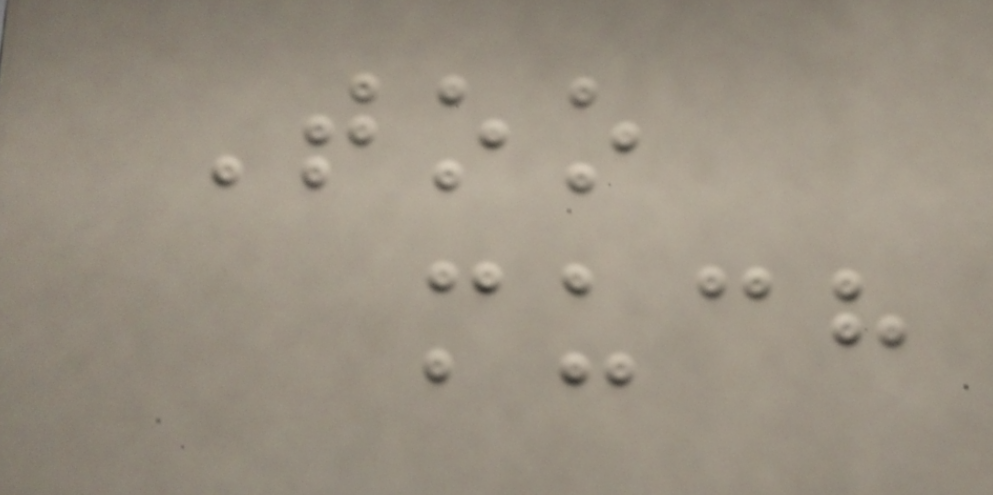Too
much
